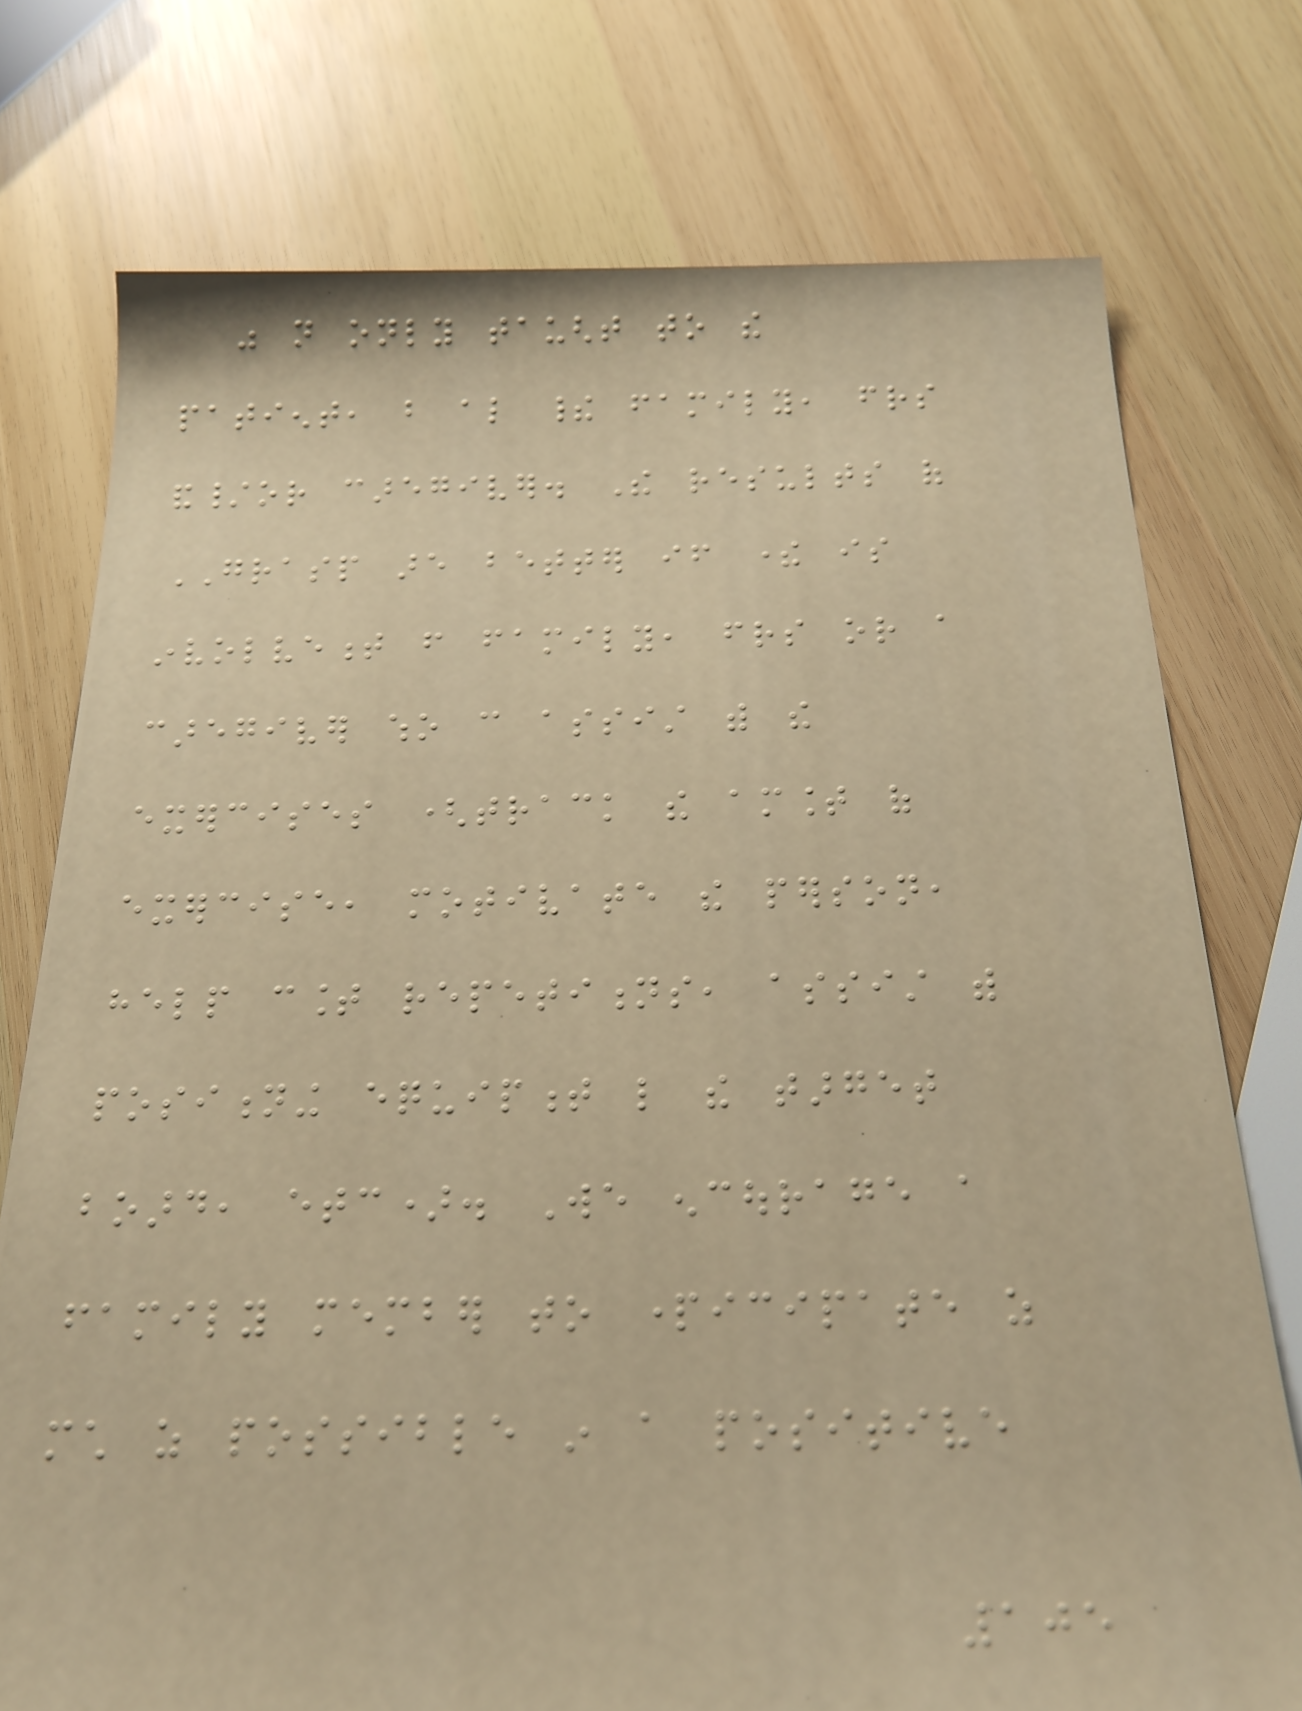was not only taught to the
patient, but also their family, friends
and/or caregiver. The results of
GRASP are better if there is
involvement from family, friends or a
caregiver who can assist with the
exercises (track the amount of
exercise, motivate the person,
help count repetitions, assist with
positioning equipment like the target
board, etc). We encourage a
family member to participate as
much as possible in a positive
105
